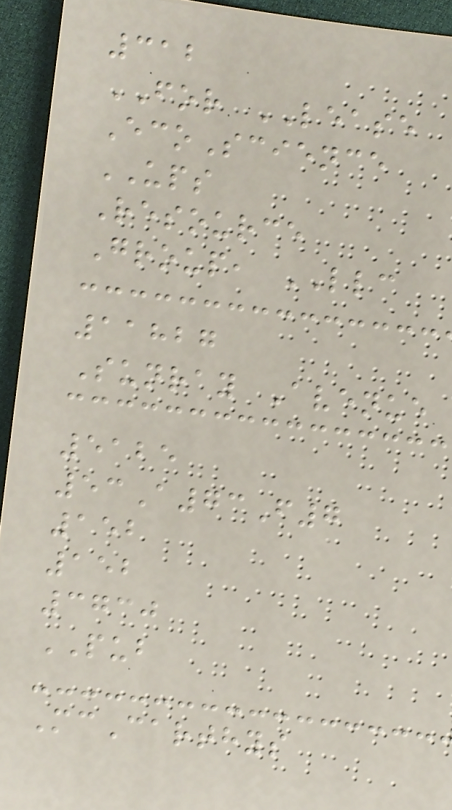312
FOR LEASE
EcoScience
UPS
Resource
Group, LLC
11827
Sunray Avenue
5125
53A73F7
152
152
3730
PUB
McCarthys
